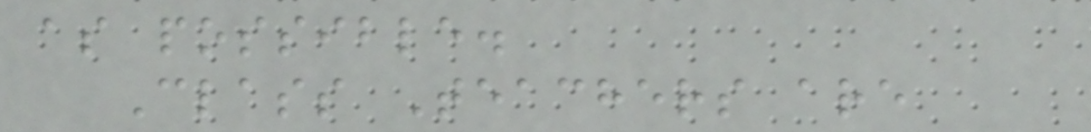as possible.
Class Teachers are
